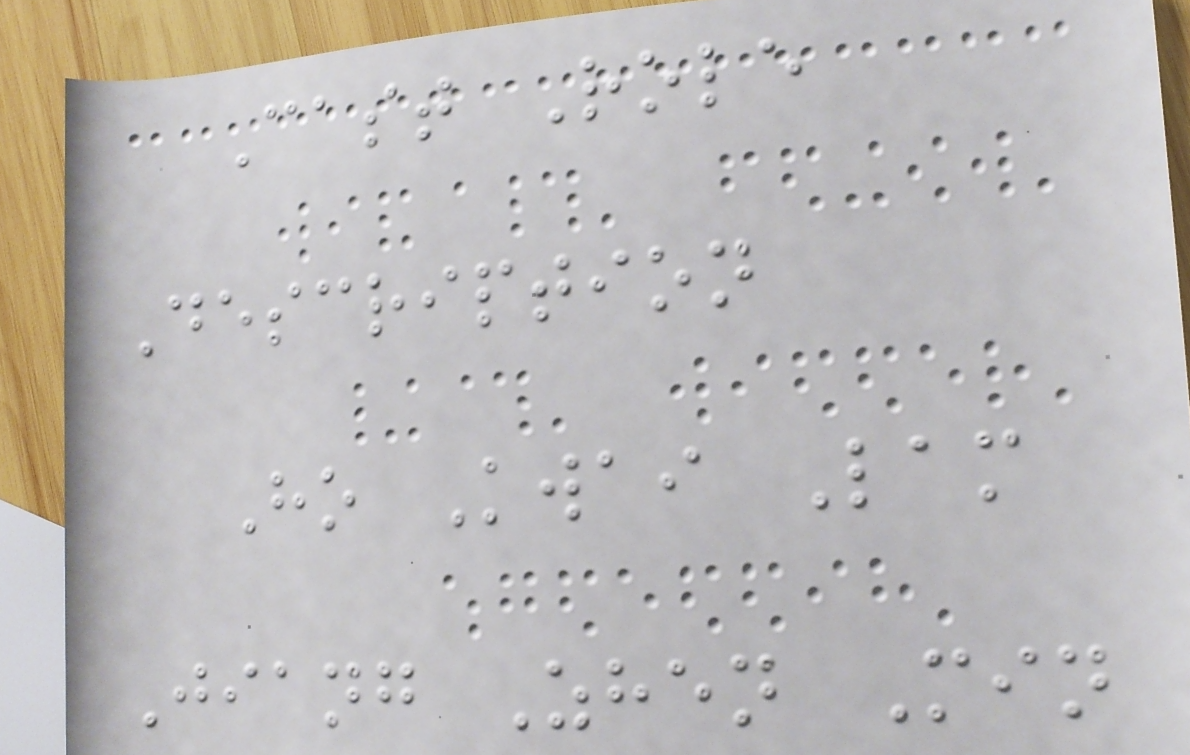Cast Role
Description
Ho Kwai Lam
Jiang Zhen Min
